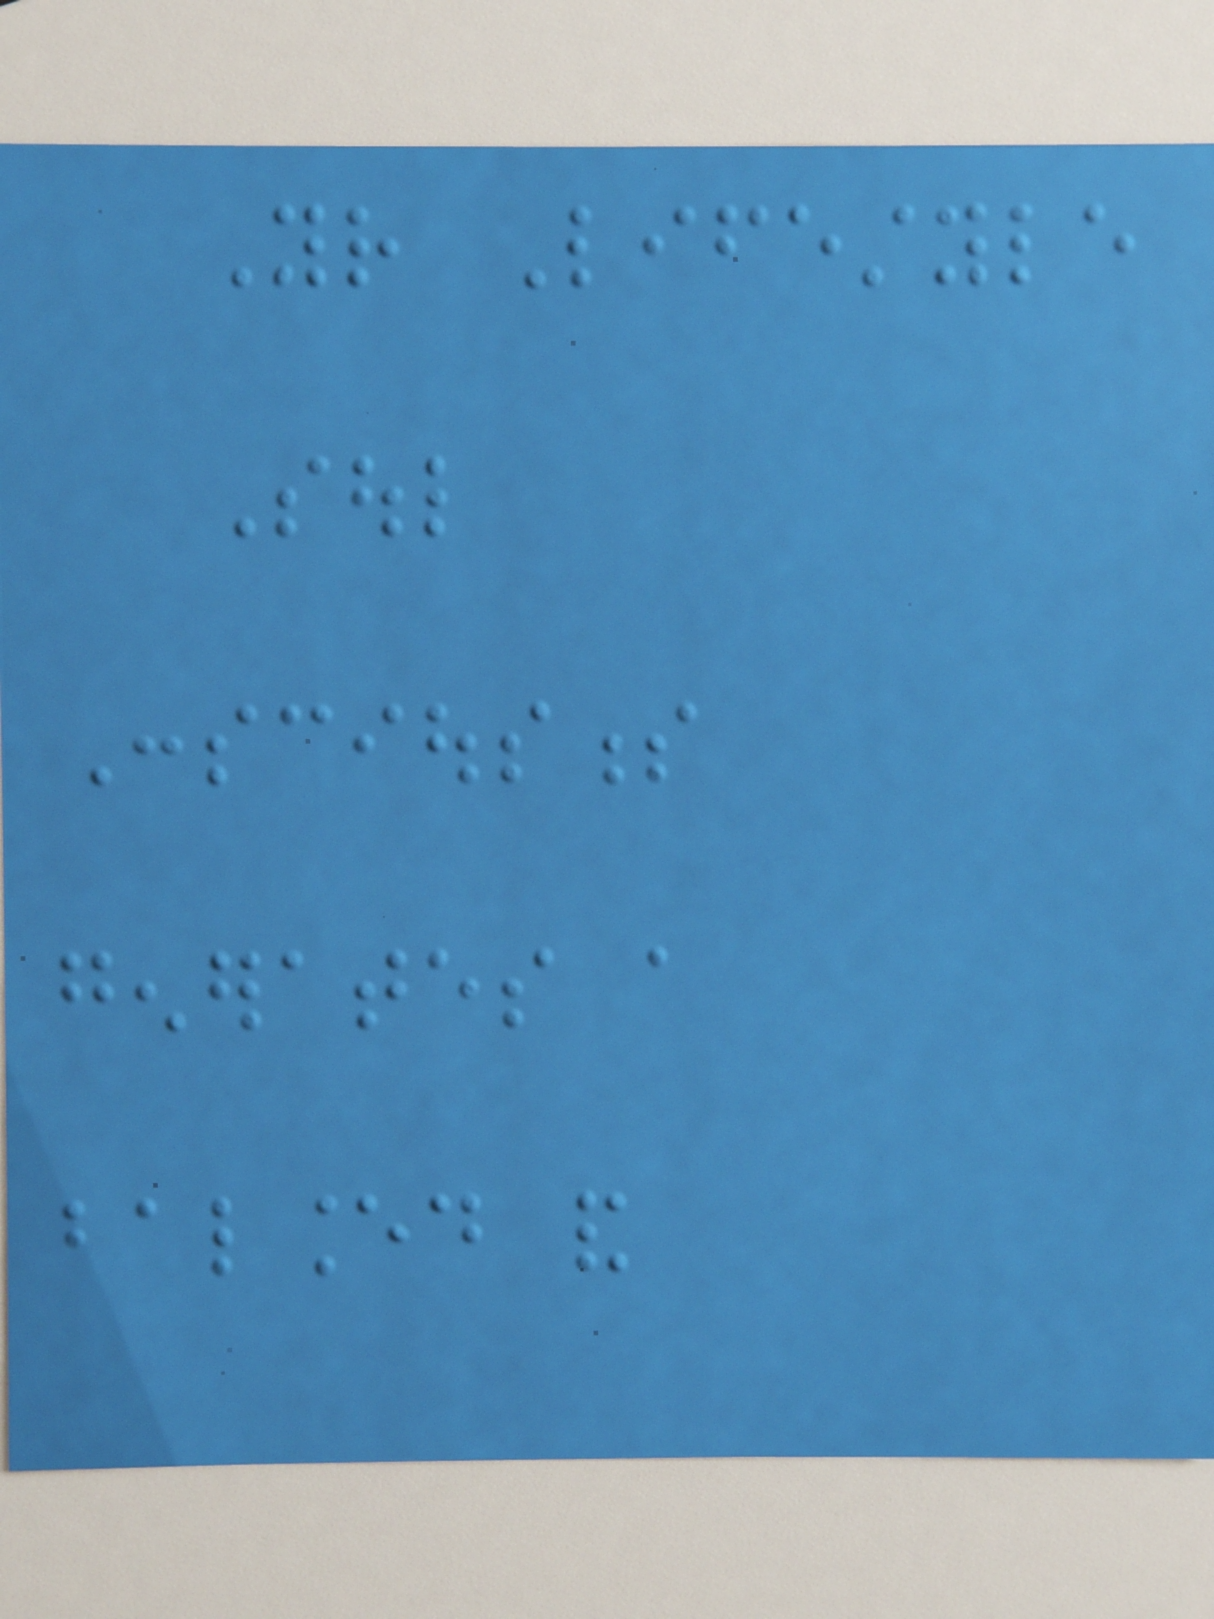Your Lifestyle
Soul
Consciousness
generates a
balanced and
